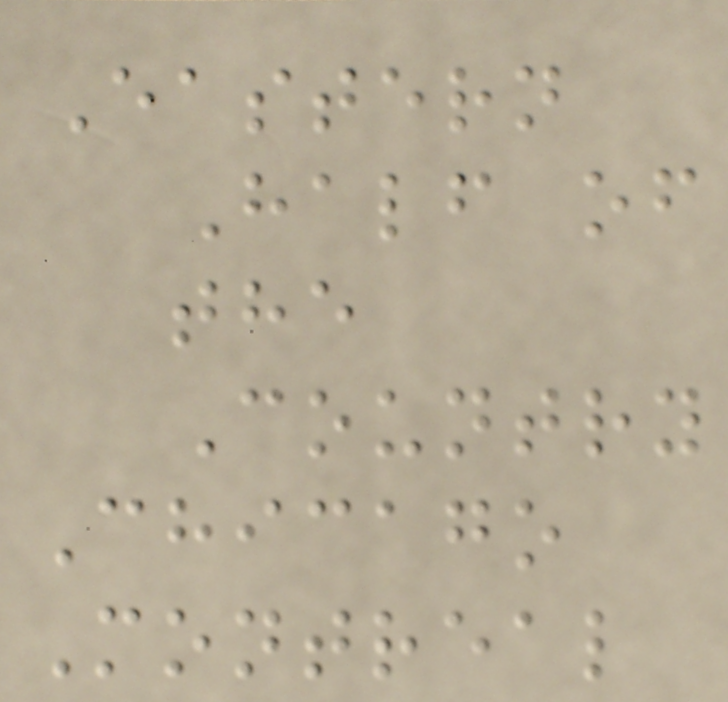Eastern
Half of
the
Country
Chicago
Montreal
